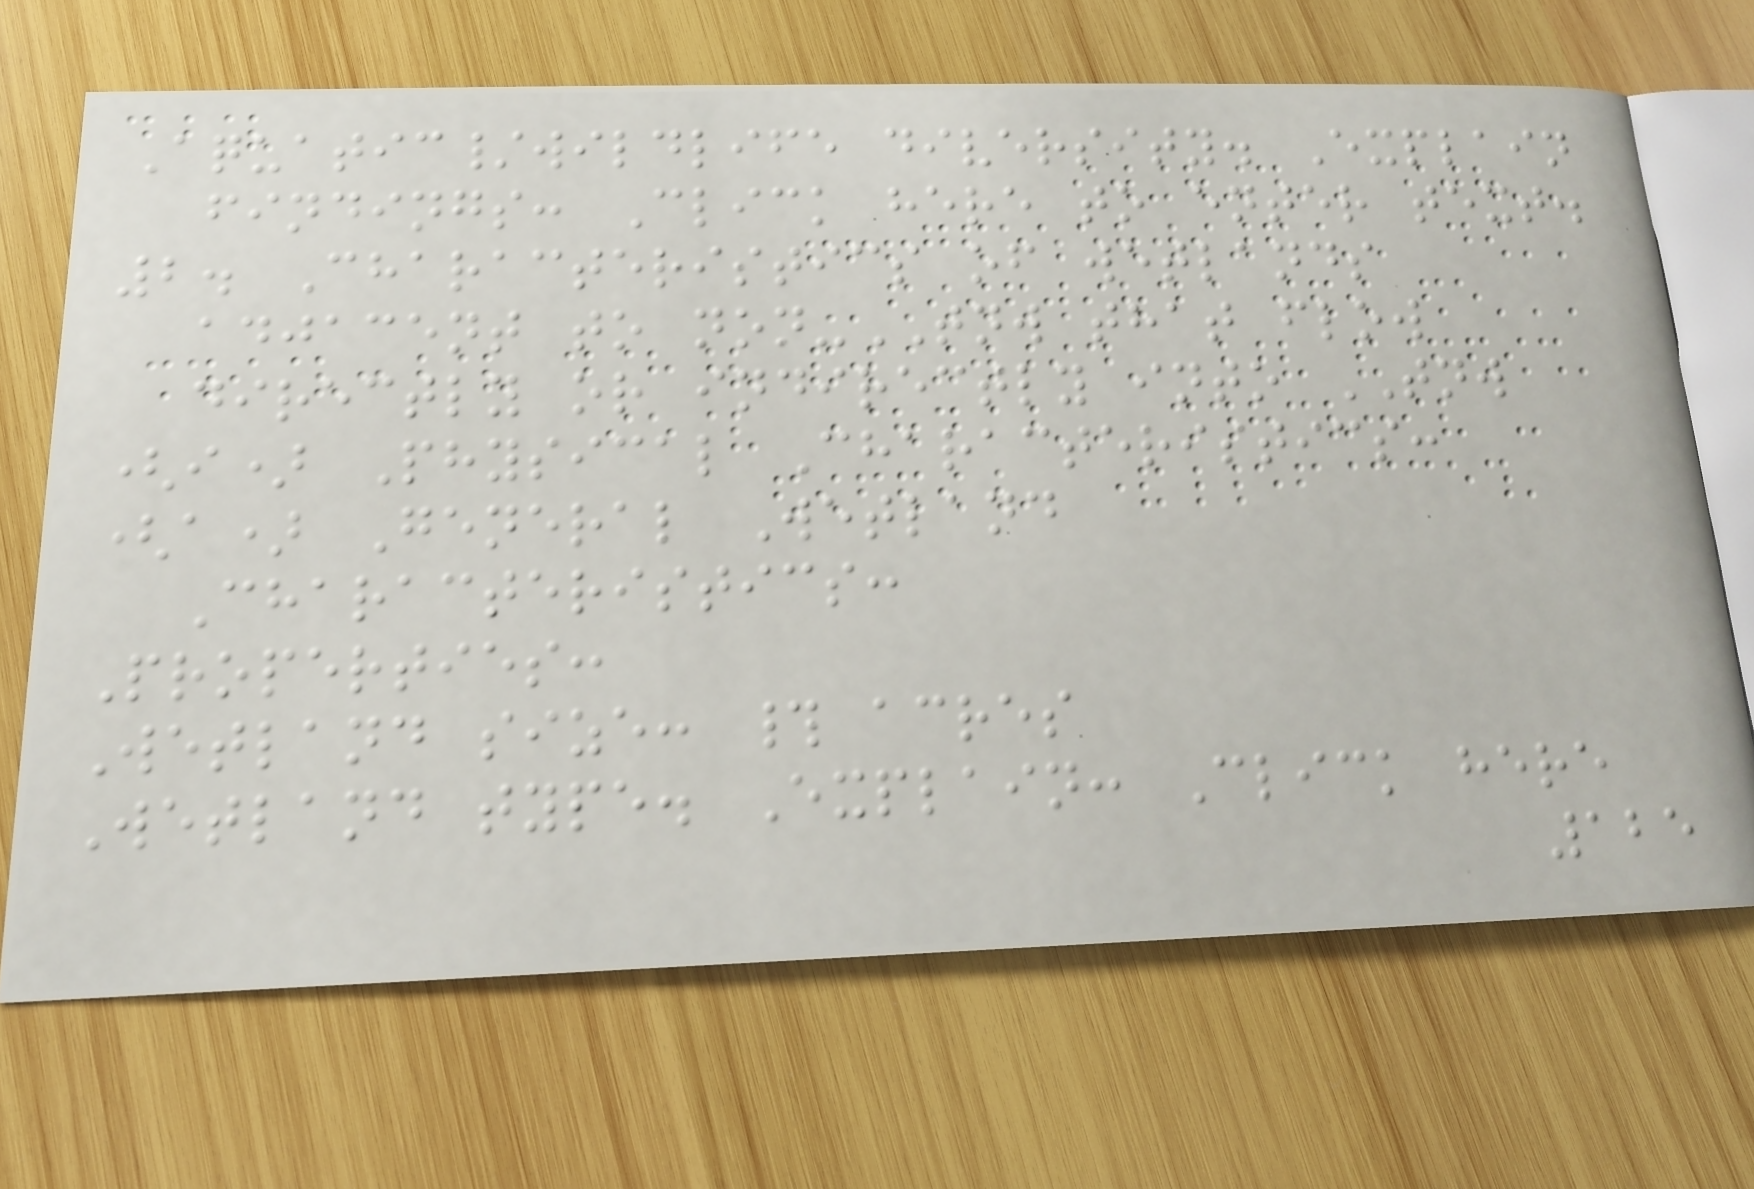Aquatic/wildlife diversity. Explain
findings: Click here to enter text.
2. Characteristics of wetlands
adjacent to non-TNW that flow
directly or indirectly into TNW
(i) Physical Characteristics:
(a) General Wetland
Characteristics:
Properties:
Wetland size: # acres
Wetland type. Explain: Click here
125
